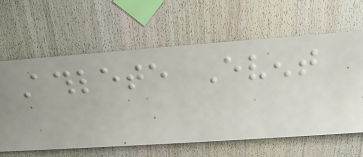Athlete Event
